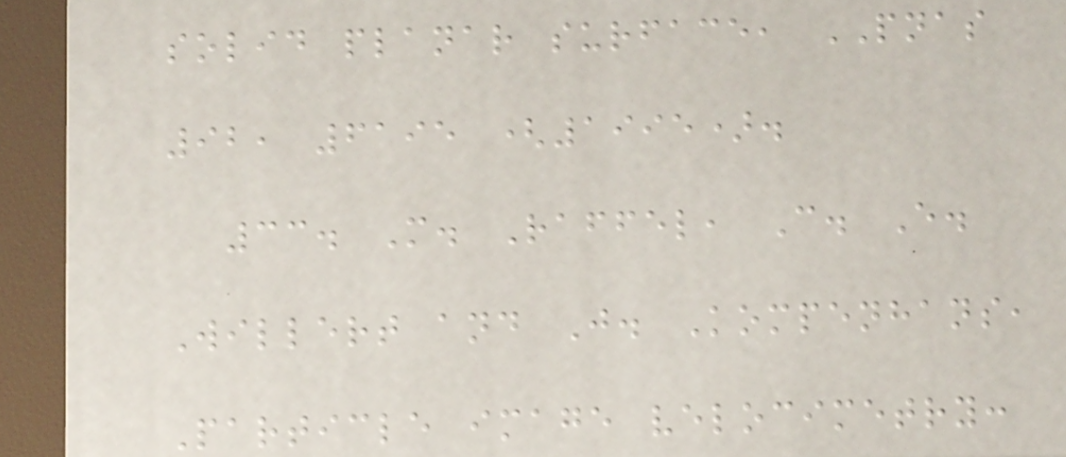solid planar surface, PNAS
92, 6195 (1995).
33. M. Raffel, C. E.
Willert and J. Kompenhans,
Particle image velocimetry:
